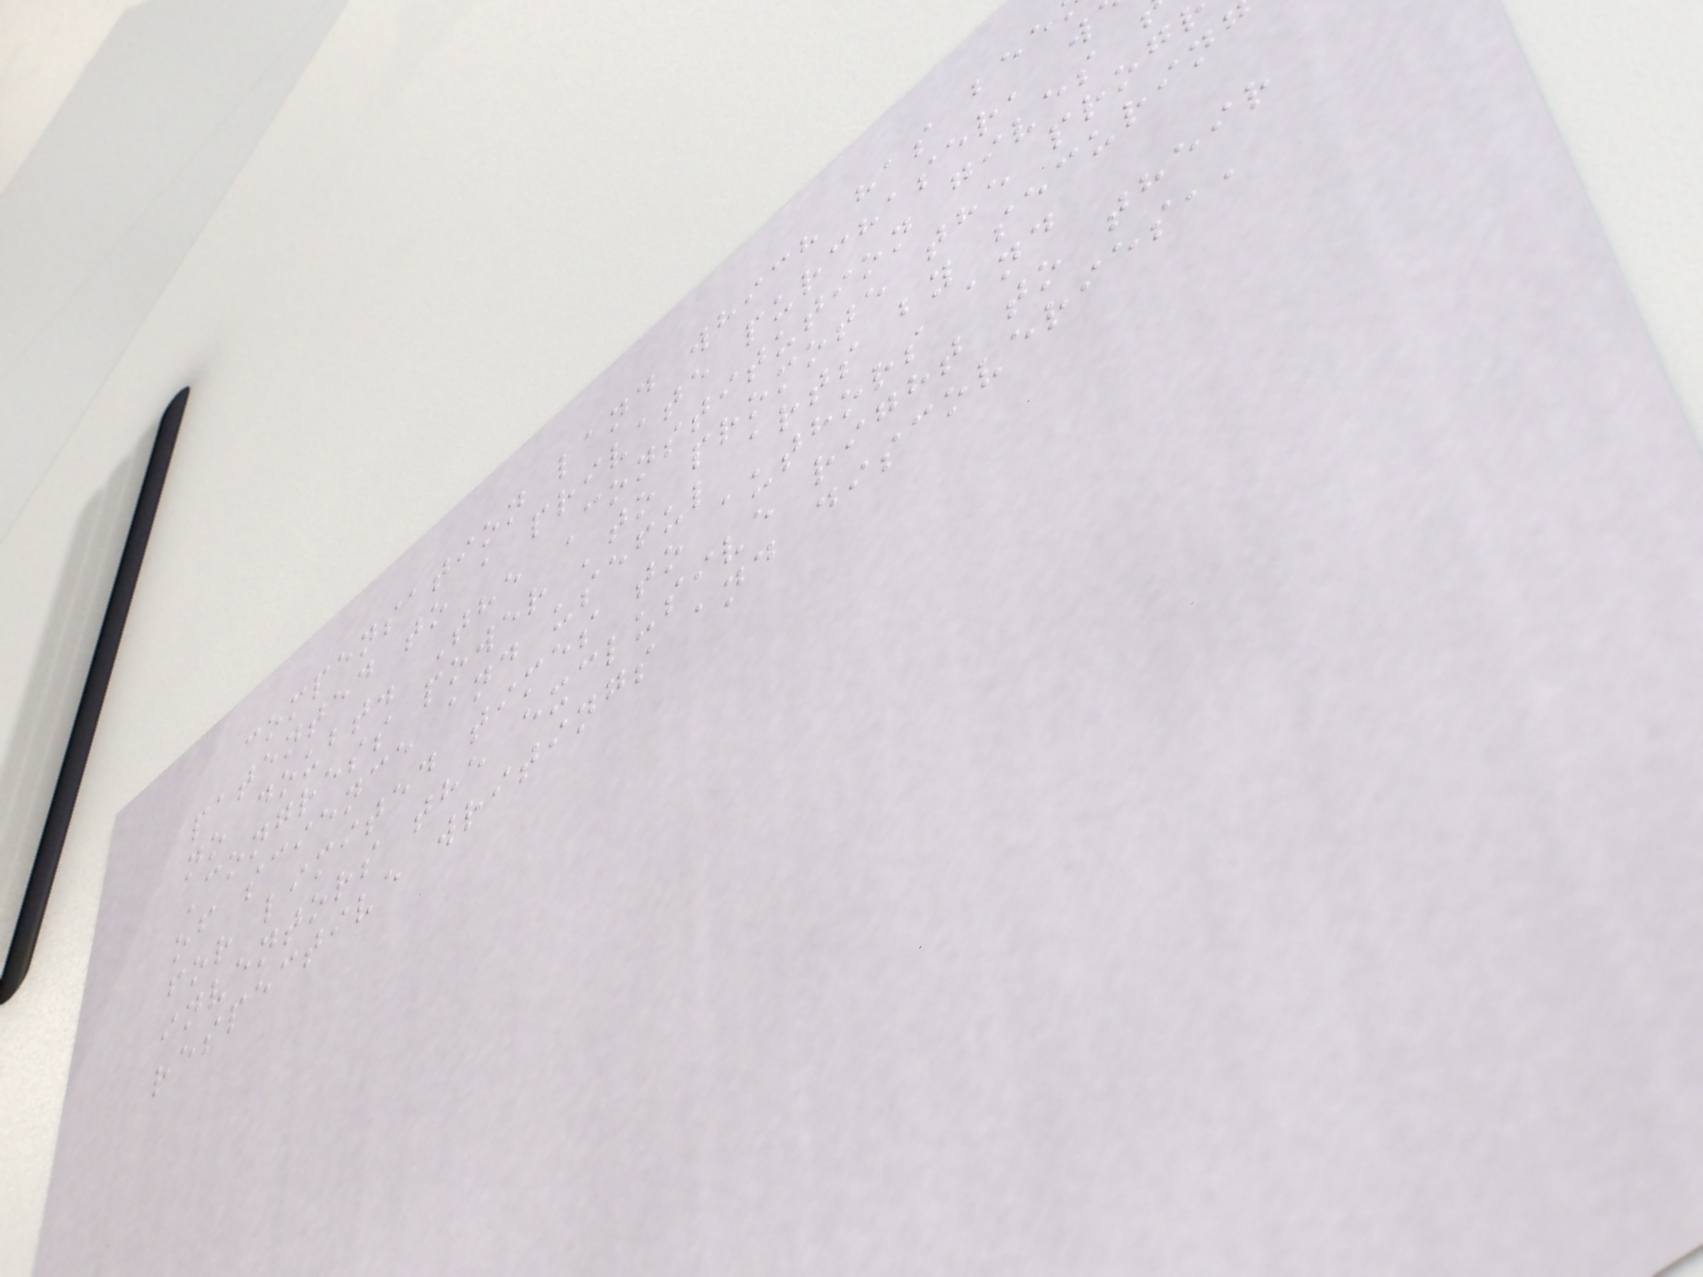compensation land which has bee
patented to a private purchaser, w
no doubt. The Constitution gives
Congress power 'to promote the prog
of science and useful arts by securin
for limited times to authors and
inventors the exclusive right to their
respective writings and discoveries,'
